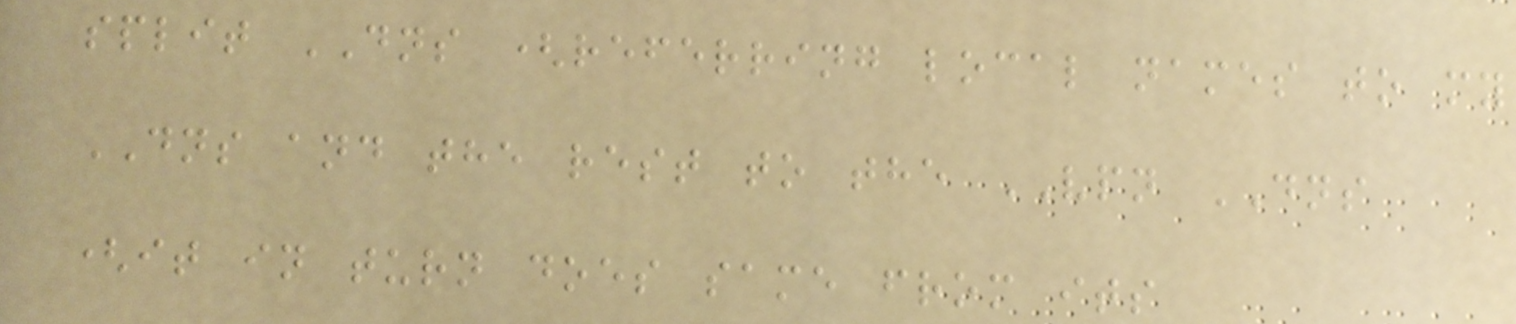split DNS (referring local names to my
DNS and the rest to the VPN DNS
(it in turn does same from its
